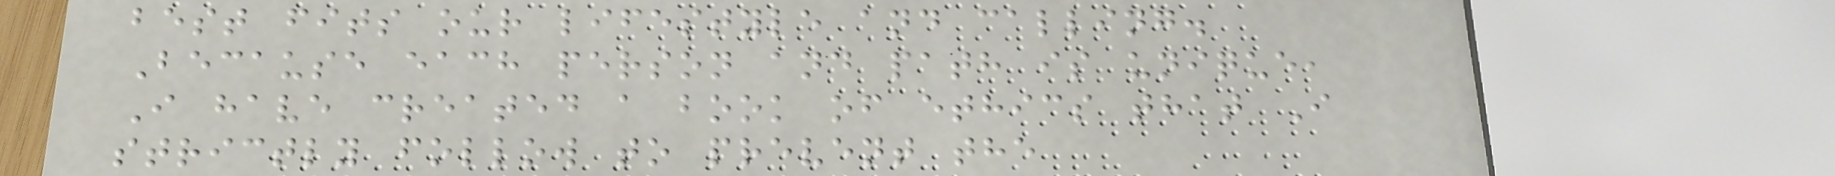best fits our lifestyle and calling.
Because each person and path is unique,
I have created a book of ethics that I
strictly follow to prevent the
